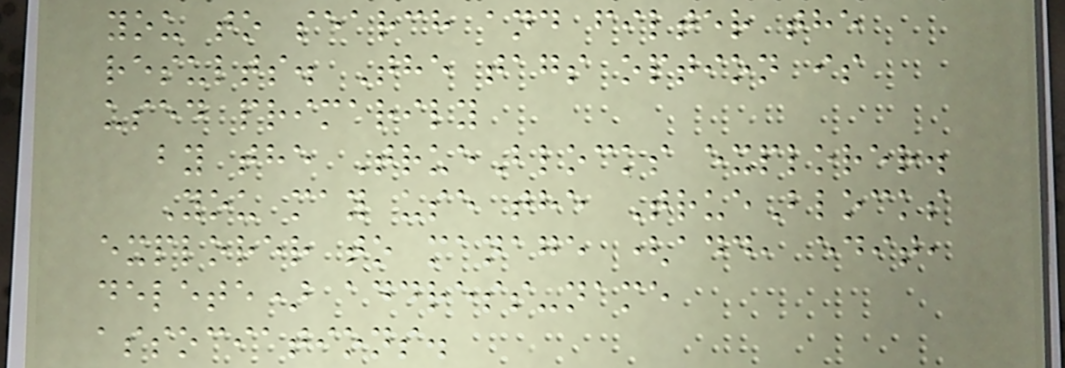you to search and filter the
results. The tags option is
used primarily
by the TrueBlocks explorer.
You may use the TrueBlocks
explorer to manage (add, edit,
delete) address-name
associations.
